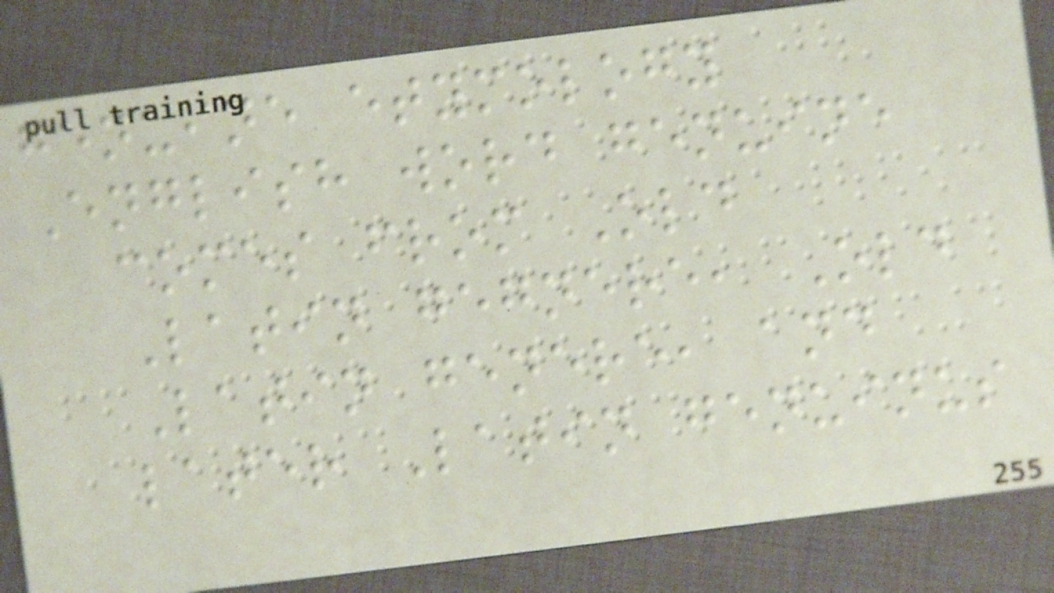genuine etymology
English word genuine
comes from Old
Latin gegnere, Old
Latin genere, and
later Latin genuinus
